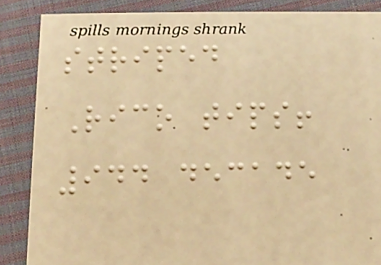striped
Rico tips!
944 decade
